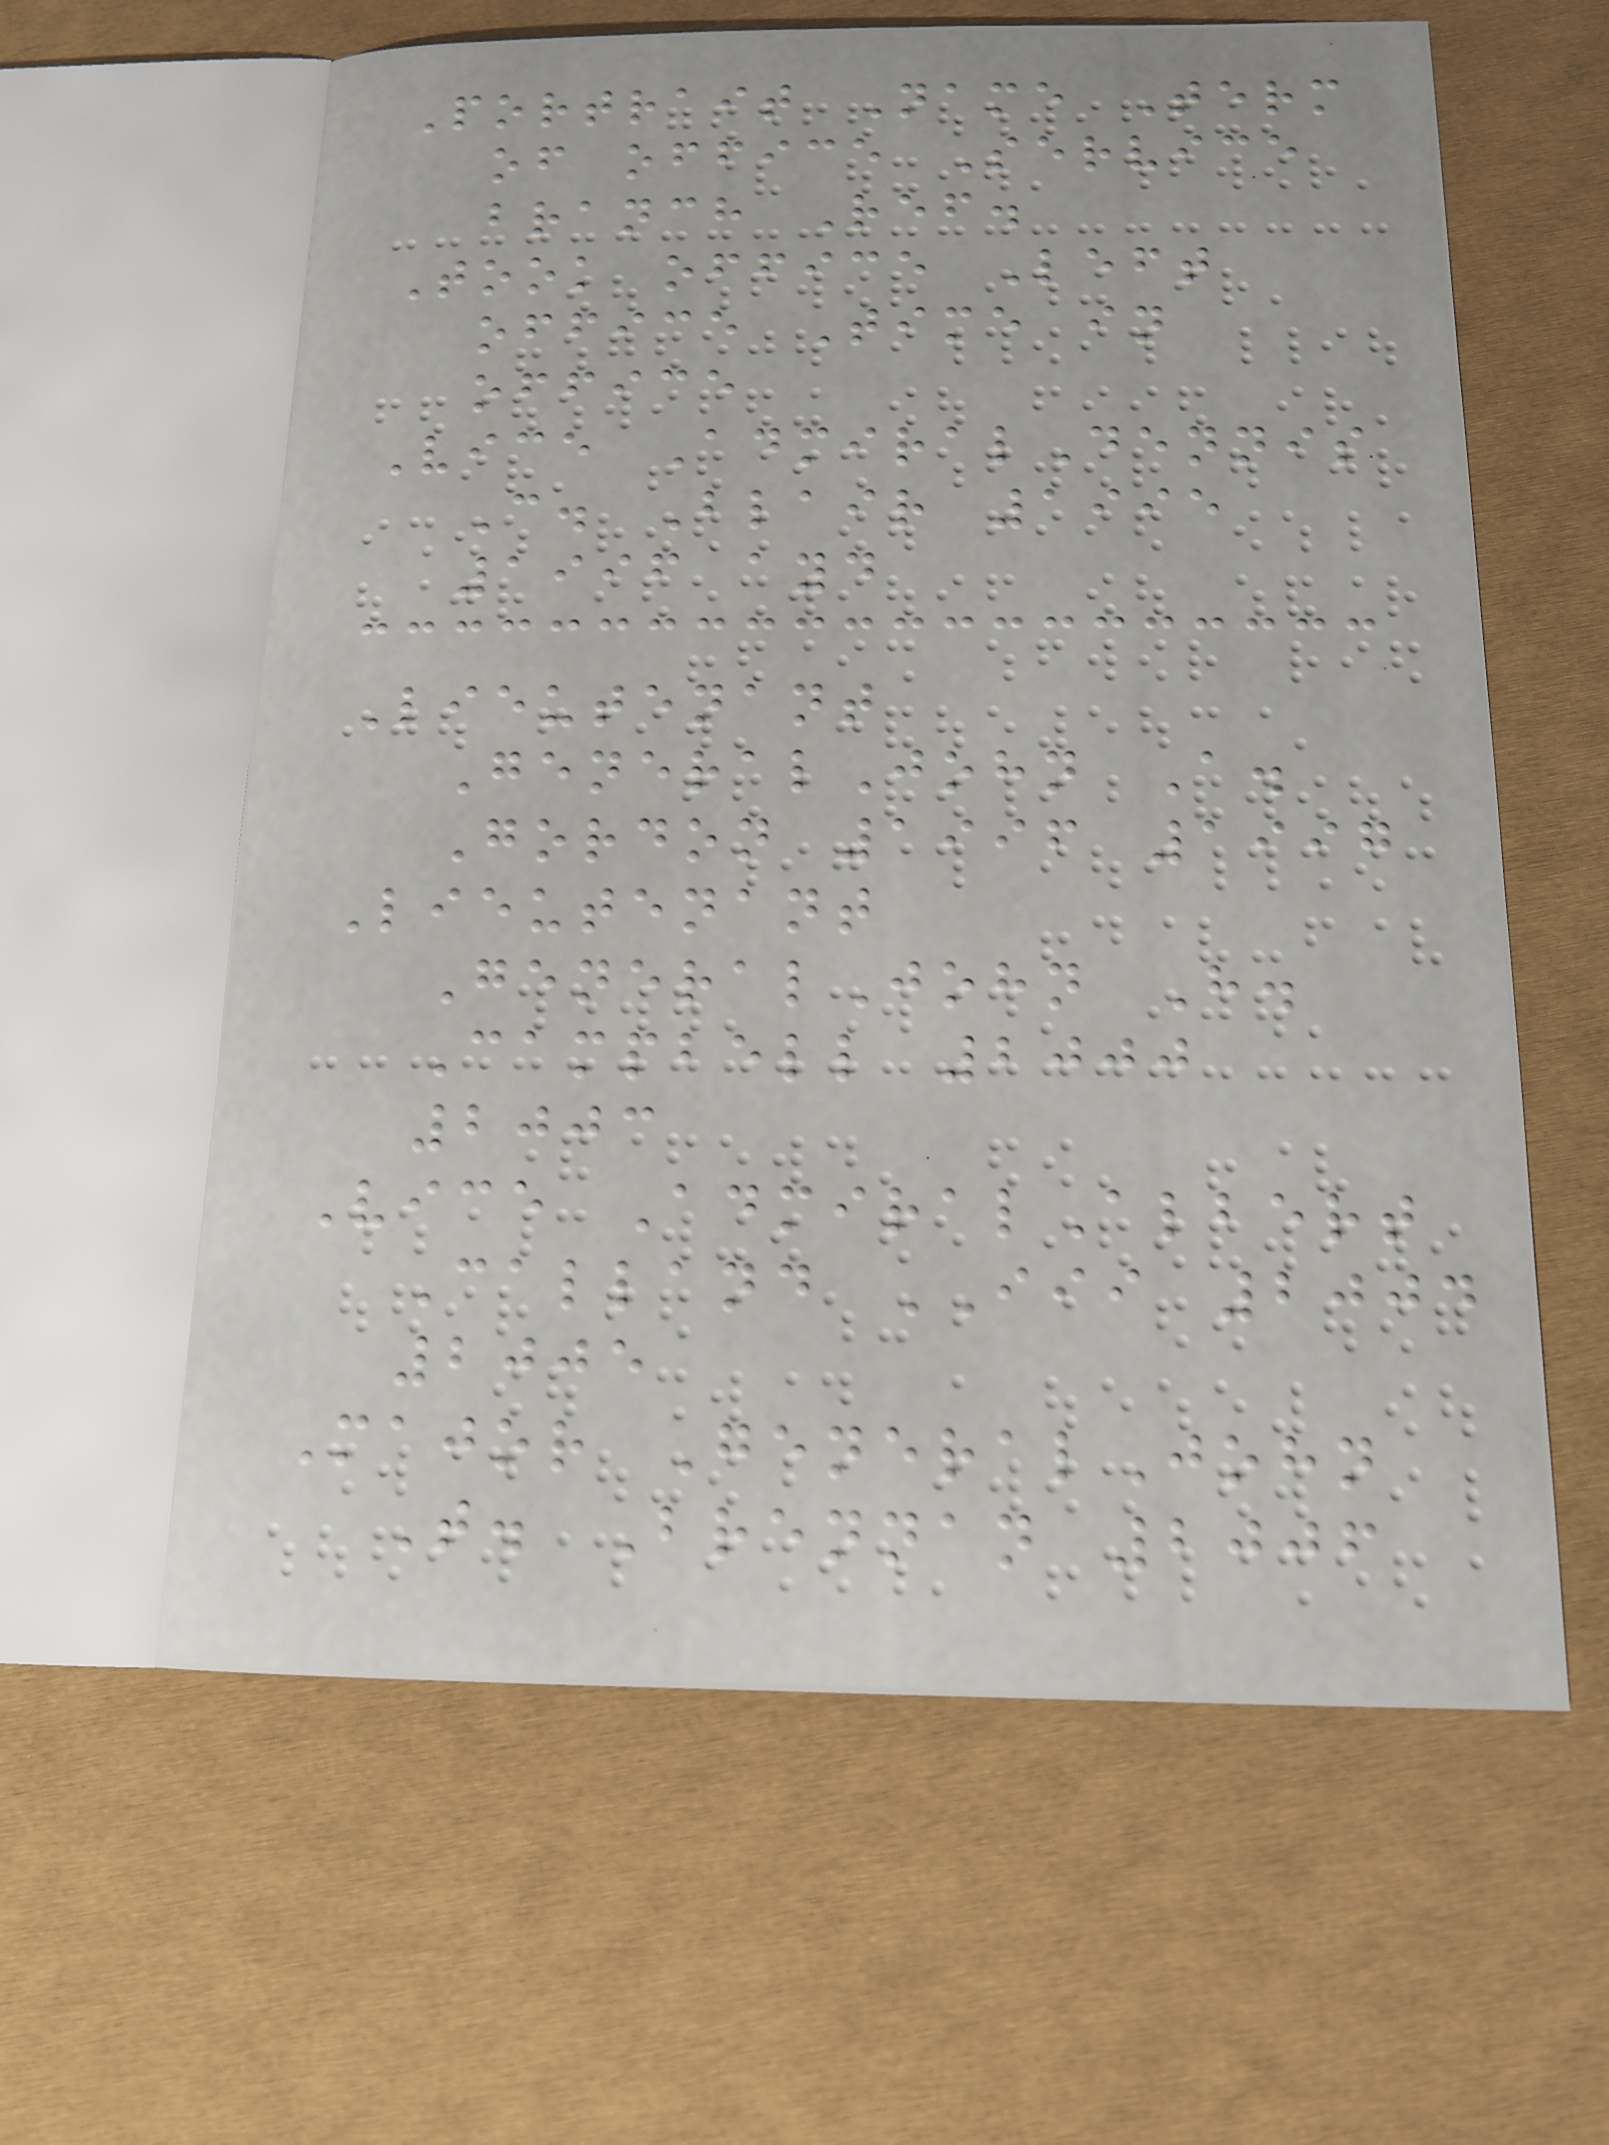Portrait Name Term
of office Service
branch Ref.
Took office Left
office Time in
office
Vice AdmiralDennis
C. Blair 1995
1996 ayd
Lieutenant
GeneralJohn A.
Gordon 1996 1997
Lieutenant
GeneralJohn H.
Campbell 2000
2003
Vice AdmiralAlbert
Calland III 2004
2005
Major GeneralJohn
T. Brennan 2006
